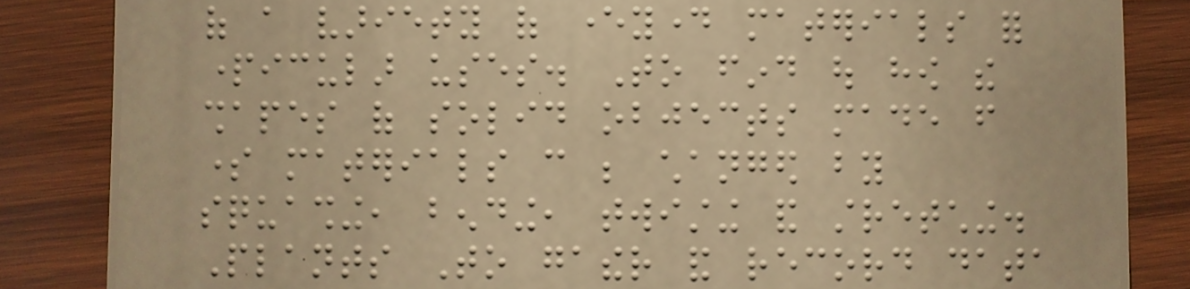of a variety of everyday materials for
particular uses. To find out how the
shapes of solid objects made from
some materials can be changed by
squashing, bending, twisting and stretching.
Plants To gather and record data
